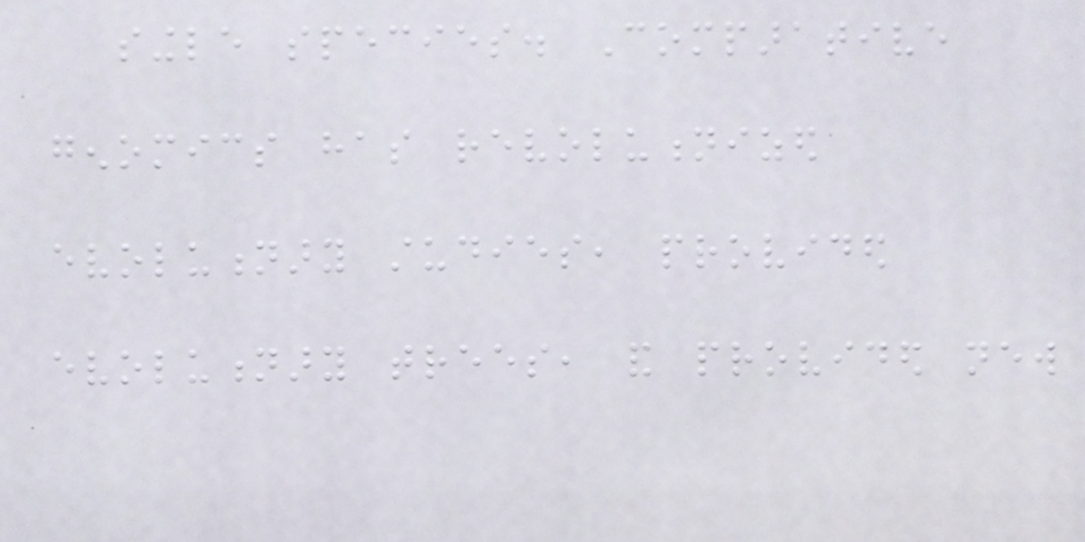single species. Comparative
genomics has revolutionized
evolutionary studies, provided
evolutionary trees, and provided new
